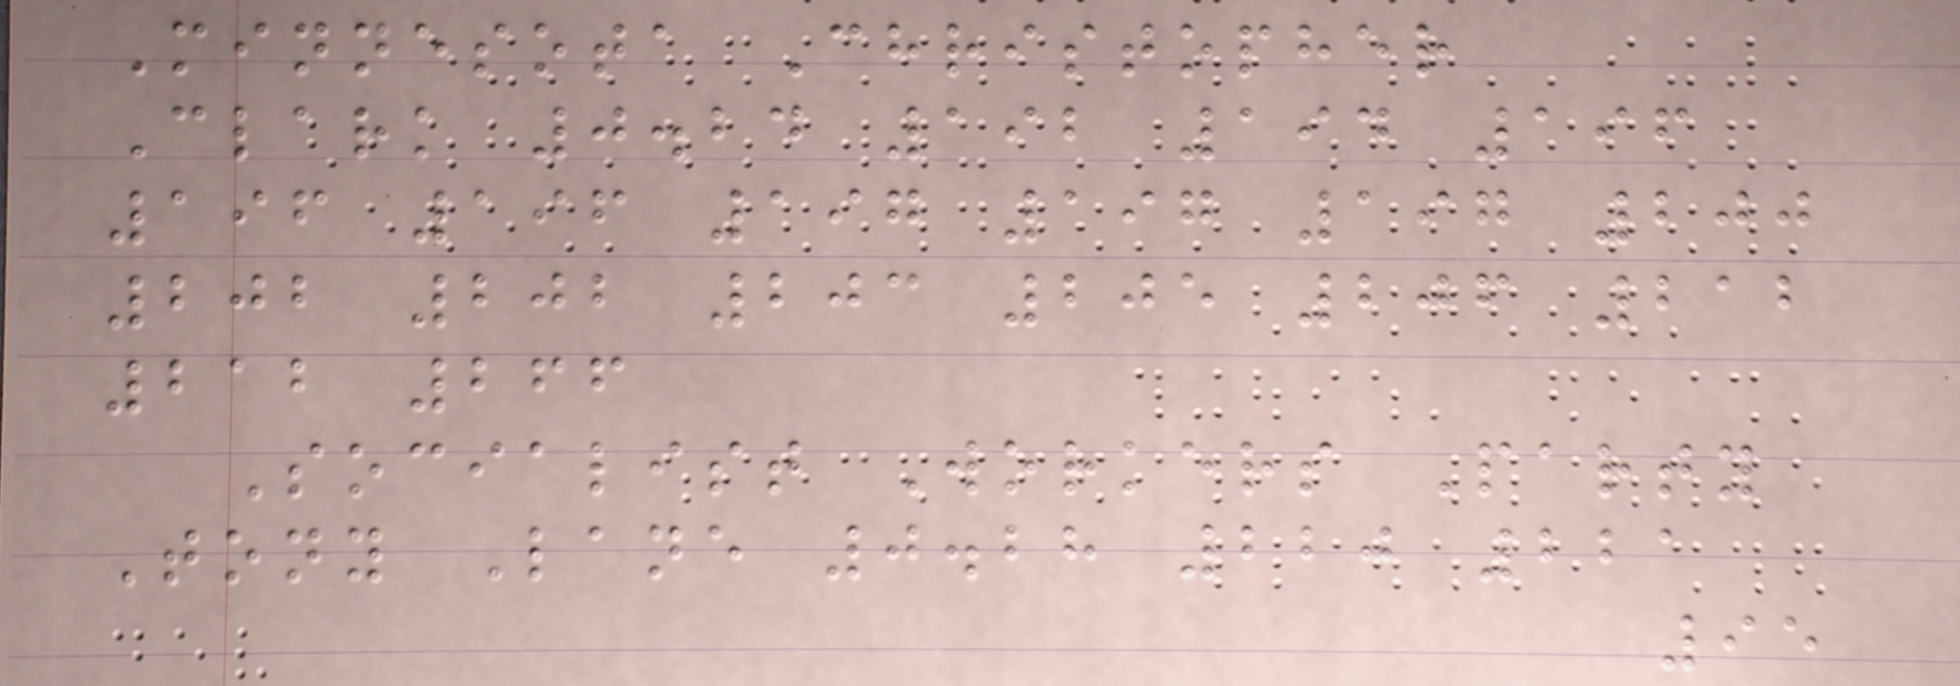Minnesota Christopher
Clark 0.24 192 194 196
196 196 197 197 197 200
202 202 203 205 206 212
212 266
Socialist Workers Party
Tony Lane 0.28 220 221
95
